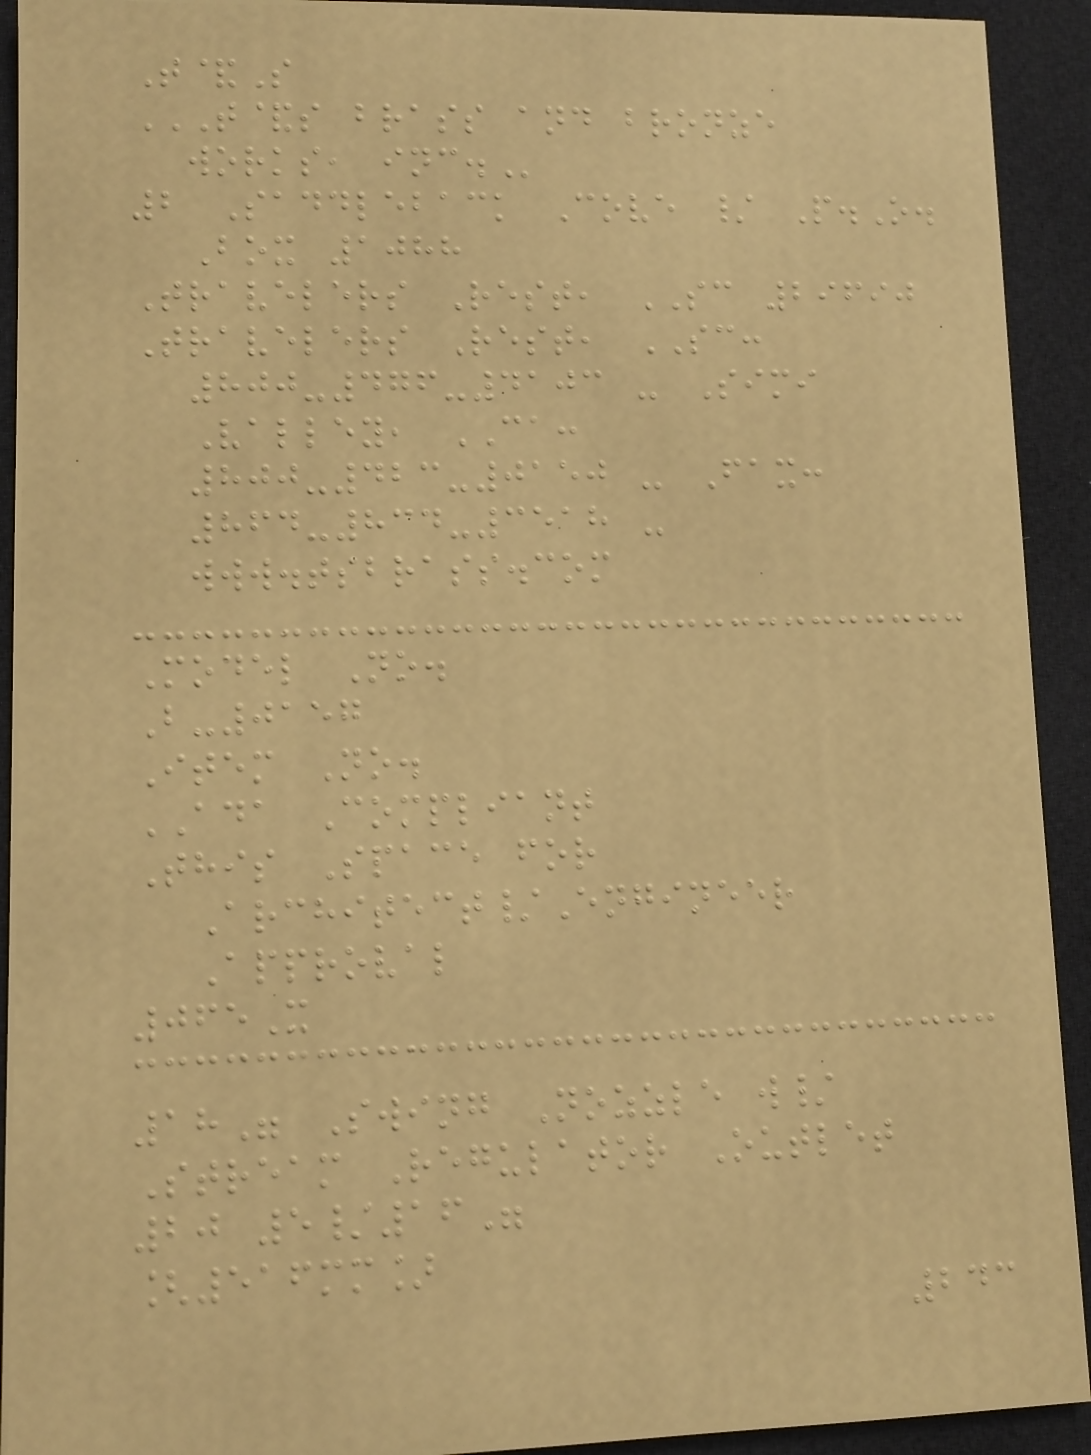T&S
T&S BRASS AND BRONZE
WORKS, INC.
2 Saddleback Cove / P.O.
Box 1088
Travelers Rest, SC 29690
Travelers Rest, SC:
800-476-4103 - Simi
Valley, CA:
800-423-0150 - Fax:
864-834-3518 -
www.tsbrass.com
Model No.
B-0157
Item No.
ADA Compliant
This Space for
Architect/Engineer
Approval
065X
18" Swing Nozzle w/
Stream Regulator Outlet
20 5/16"
[516mm]
243
